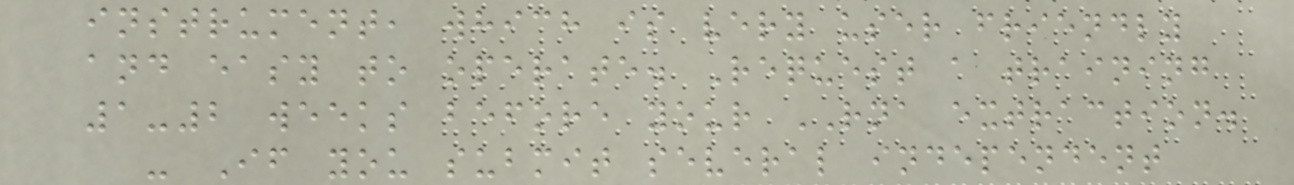instrument, which is very user friendly
and easy to operate. Request a training
1-2 weeks before your RNA extraction.
- If you submit several independent
